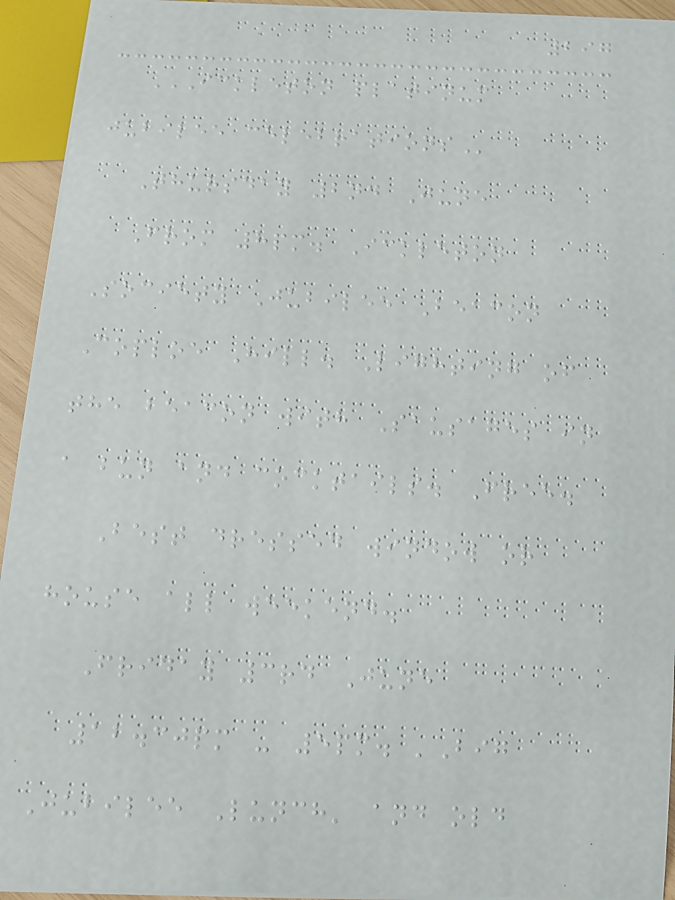297
ICKLETON PLATINUM
JUBILEE CELEBRATIONS
Thursday 2nd June
From 8pm. Ickleton
Society Jubilee Beacon
Coploe Hill. Lighting of
the beacon with Sausages in
a bun and cocktails. Free.
Best dressed window or
house all weekend.
Friday 3rd June
12.30pm - 5pm. 'Big
Jubilee Lunch' and old
